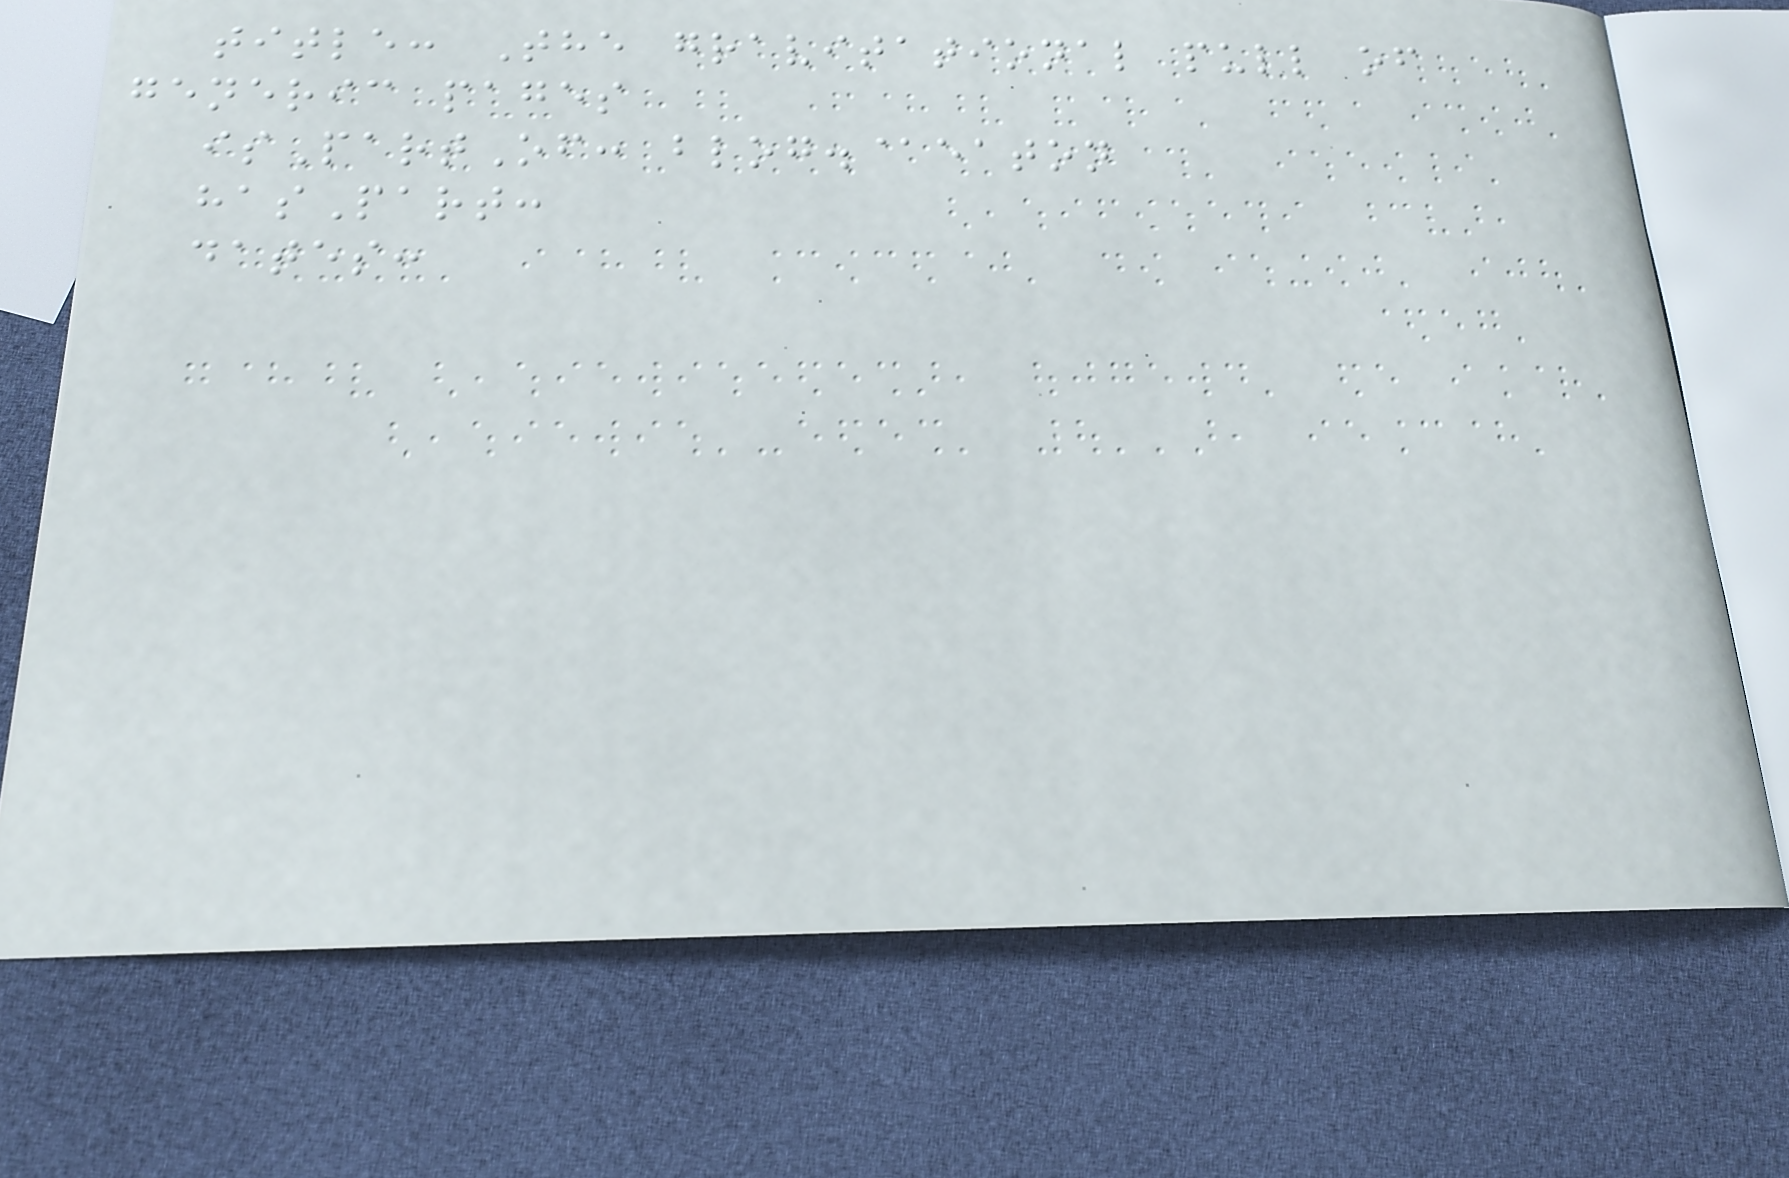title: The gravitational pull of
generic pages
isPartOf: blog.@eaton
hasPart:
dates:
